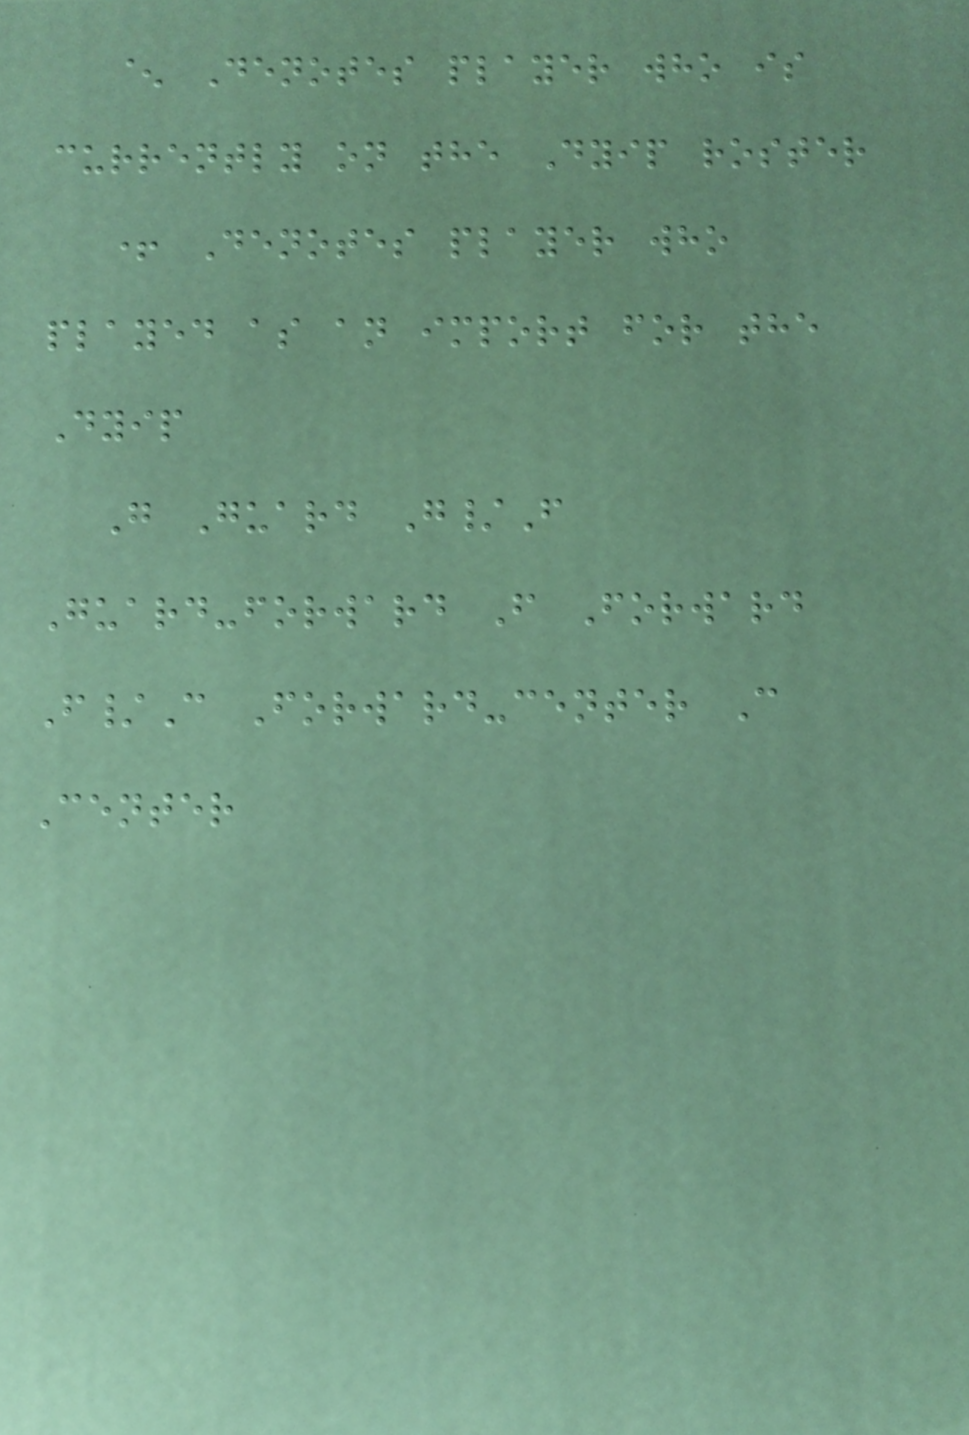^ Denotes player who is
currently on the Dyip roster
+ Denotes player who
played as an import for the
Dyip
G Guard G/F
Guard-forward F Forward
F/C Forward-center C
Center
